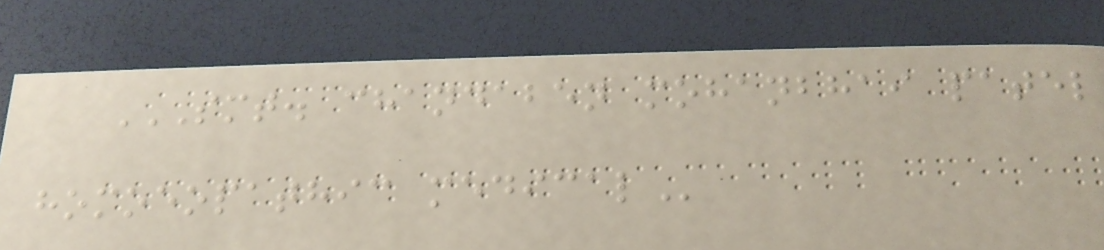SMT. CHANDABEN MOHANBHAI PATEL
HOMOEOPATHIC MEDICAL
